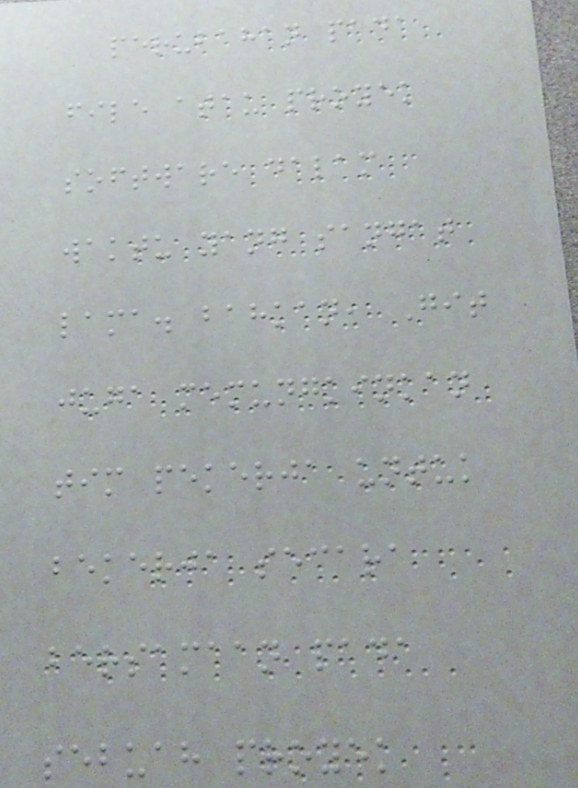perubahan pada
file atau proyek
software dalam
waktu yang sangat
lama. bahkan, Git
juga memungkinkan
tim pekerja untuk
bekerja secara
bersamaan pada
sebuah proyek
